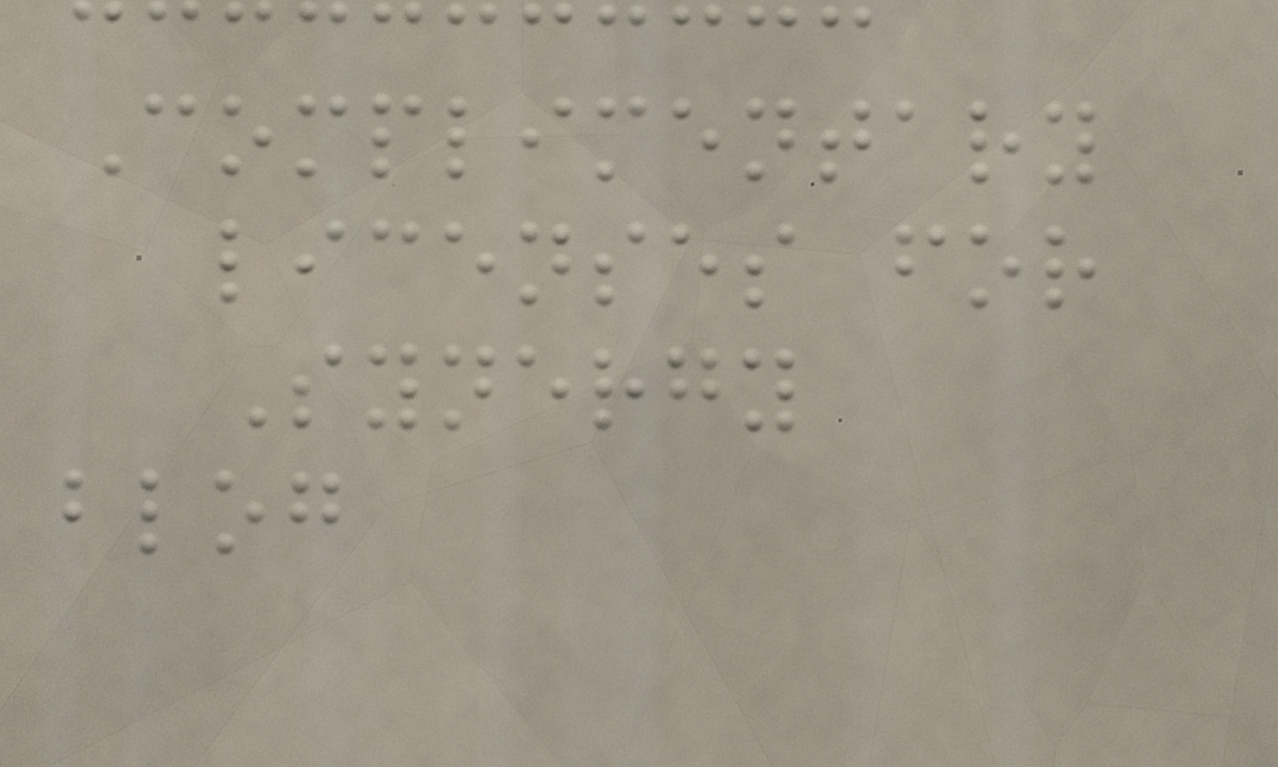Complimentary
licenses for
Synergy
blog
